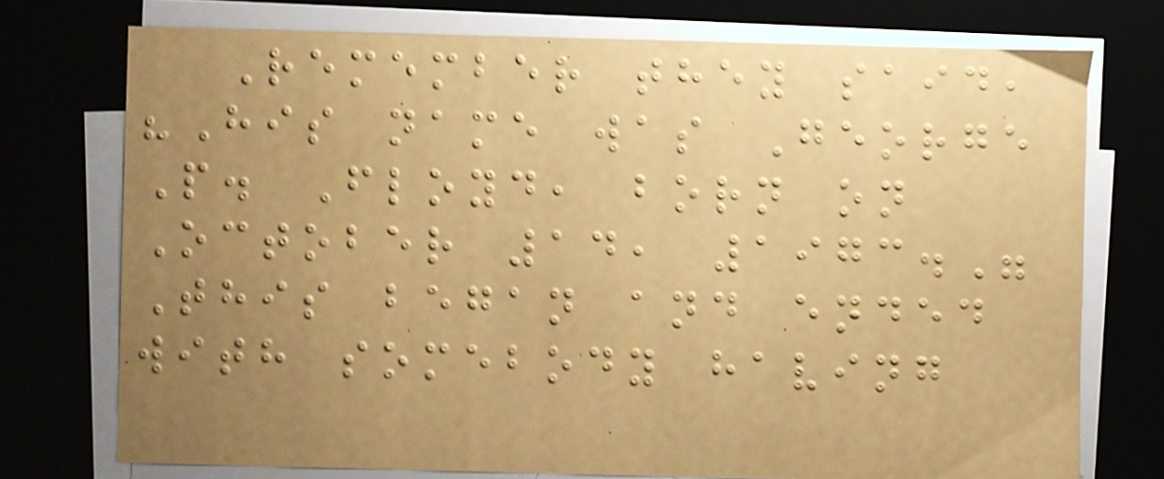Remember they said,
"His name was George
P. Floyd, born on
October 14, 1973."
This began and ended
with somebody having
